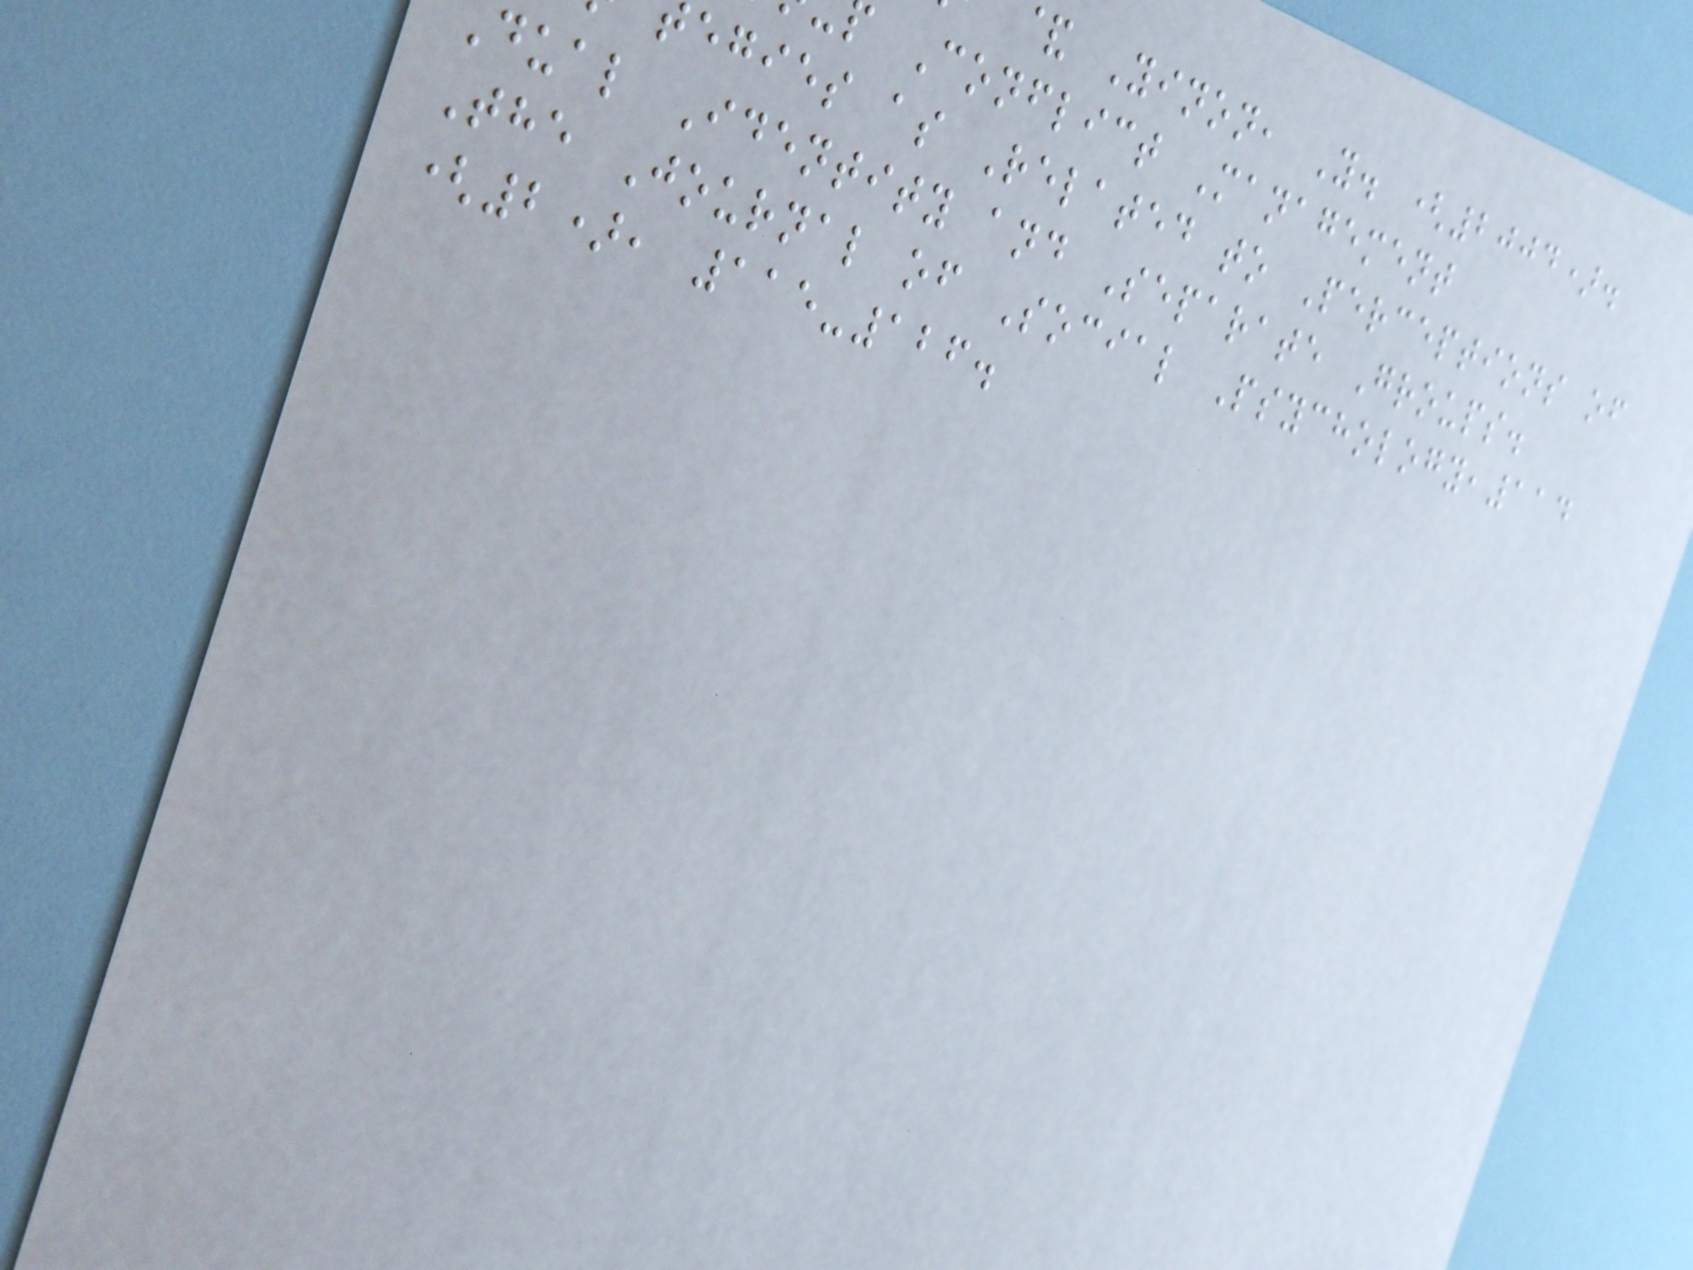& Yinon, Y. (2004).
Conflict Management
egies as Related to Perceptions of
dual Identity and Separate Groups.
The Journal of Social Psychology,114
(2), 115-126.
